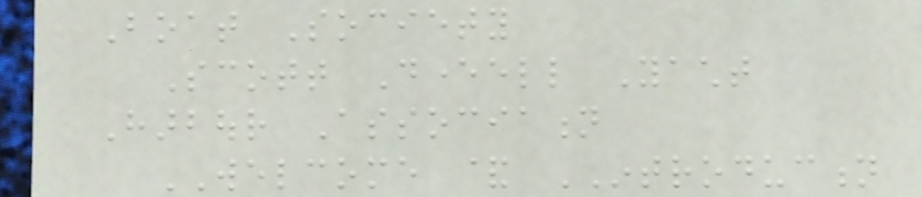Boat Society
Scott Deverell Yacht
Harbour Association
WELCOME & INTRODUCTION
